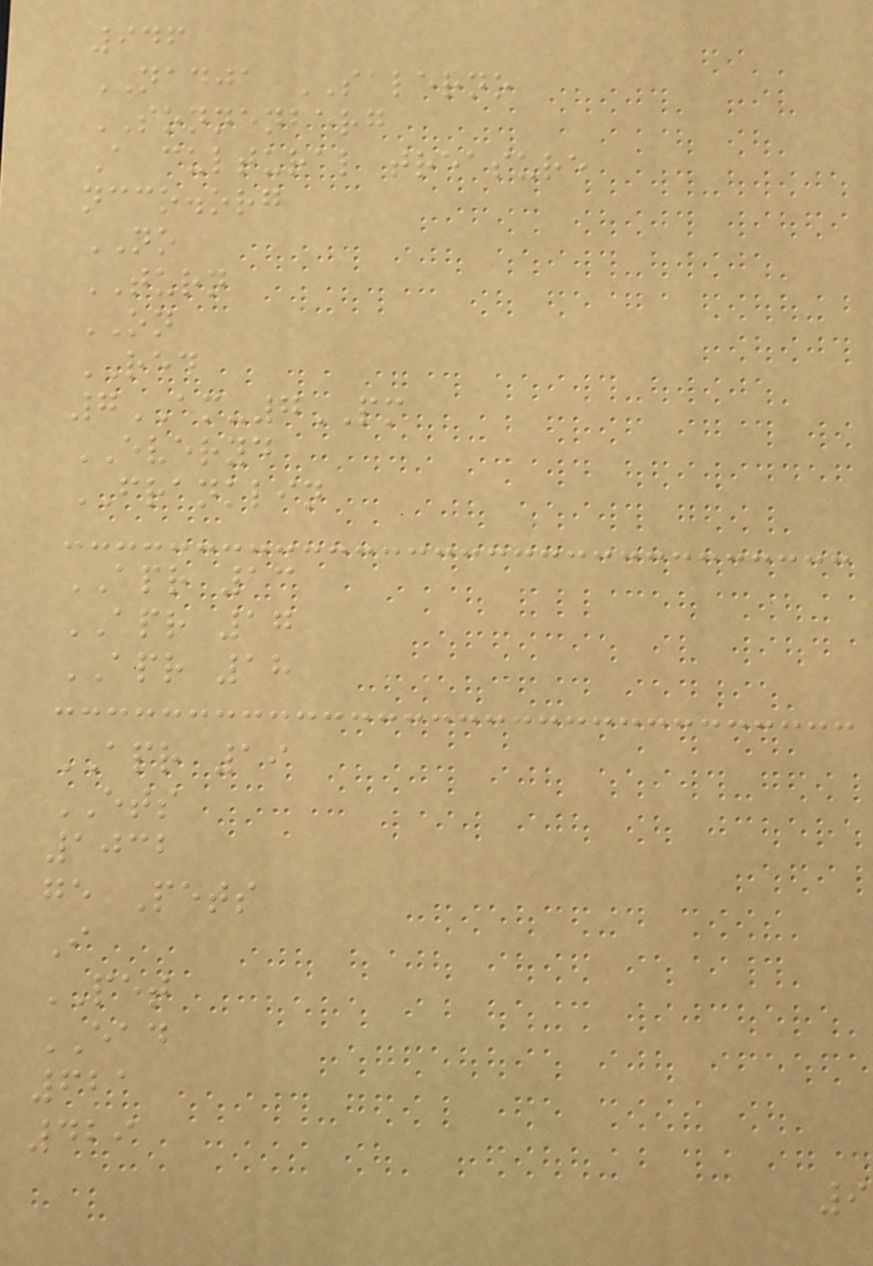946
NADJA SALERNO
SONNENBERG
A cultural treasure
ncco.org
NO
TURN
ON
RED
7AM-7PM
EVERYD
FRANKLIN
APR 13
APR 17
APR 18
APR 19
ETS
1032
ge Pets
I
PET
EAD
621
429
9
